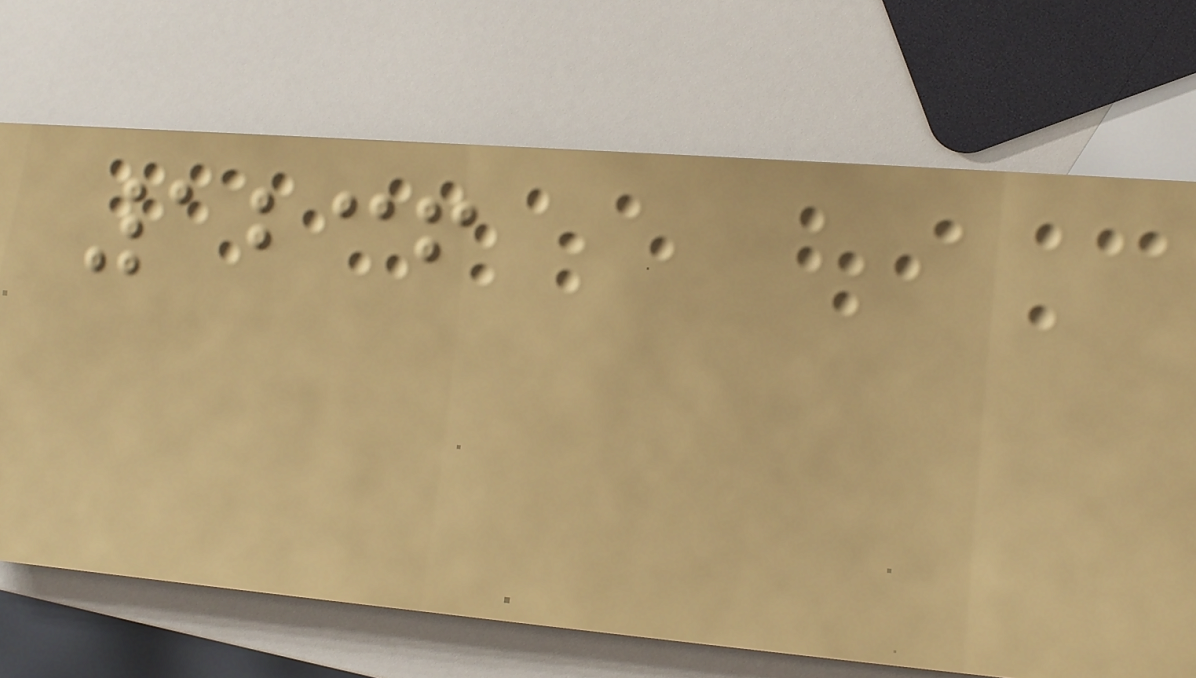1236
